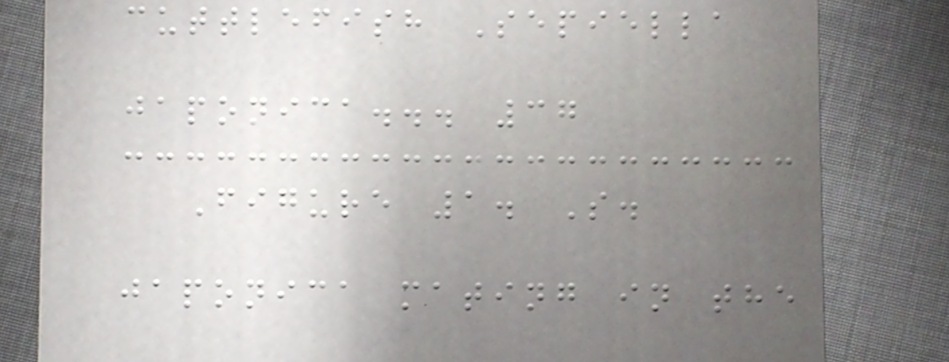cuttlefish Sepiella
japonica... 37
Figure 1. S.
japonica mating in the
